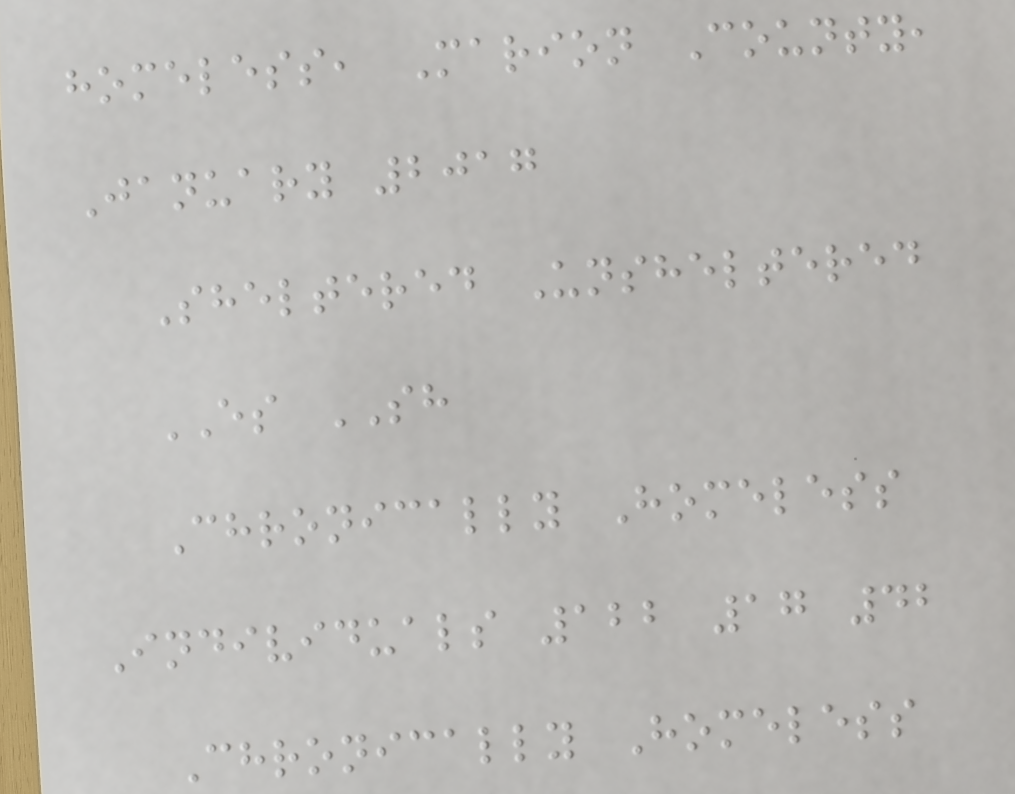homeless, Marion County,
January 2017
Sheltered Unsheltered
ES SH
Chronically Homeless
Individuals 122 17 42
Chronically Homeless
